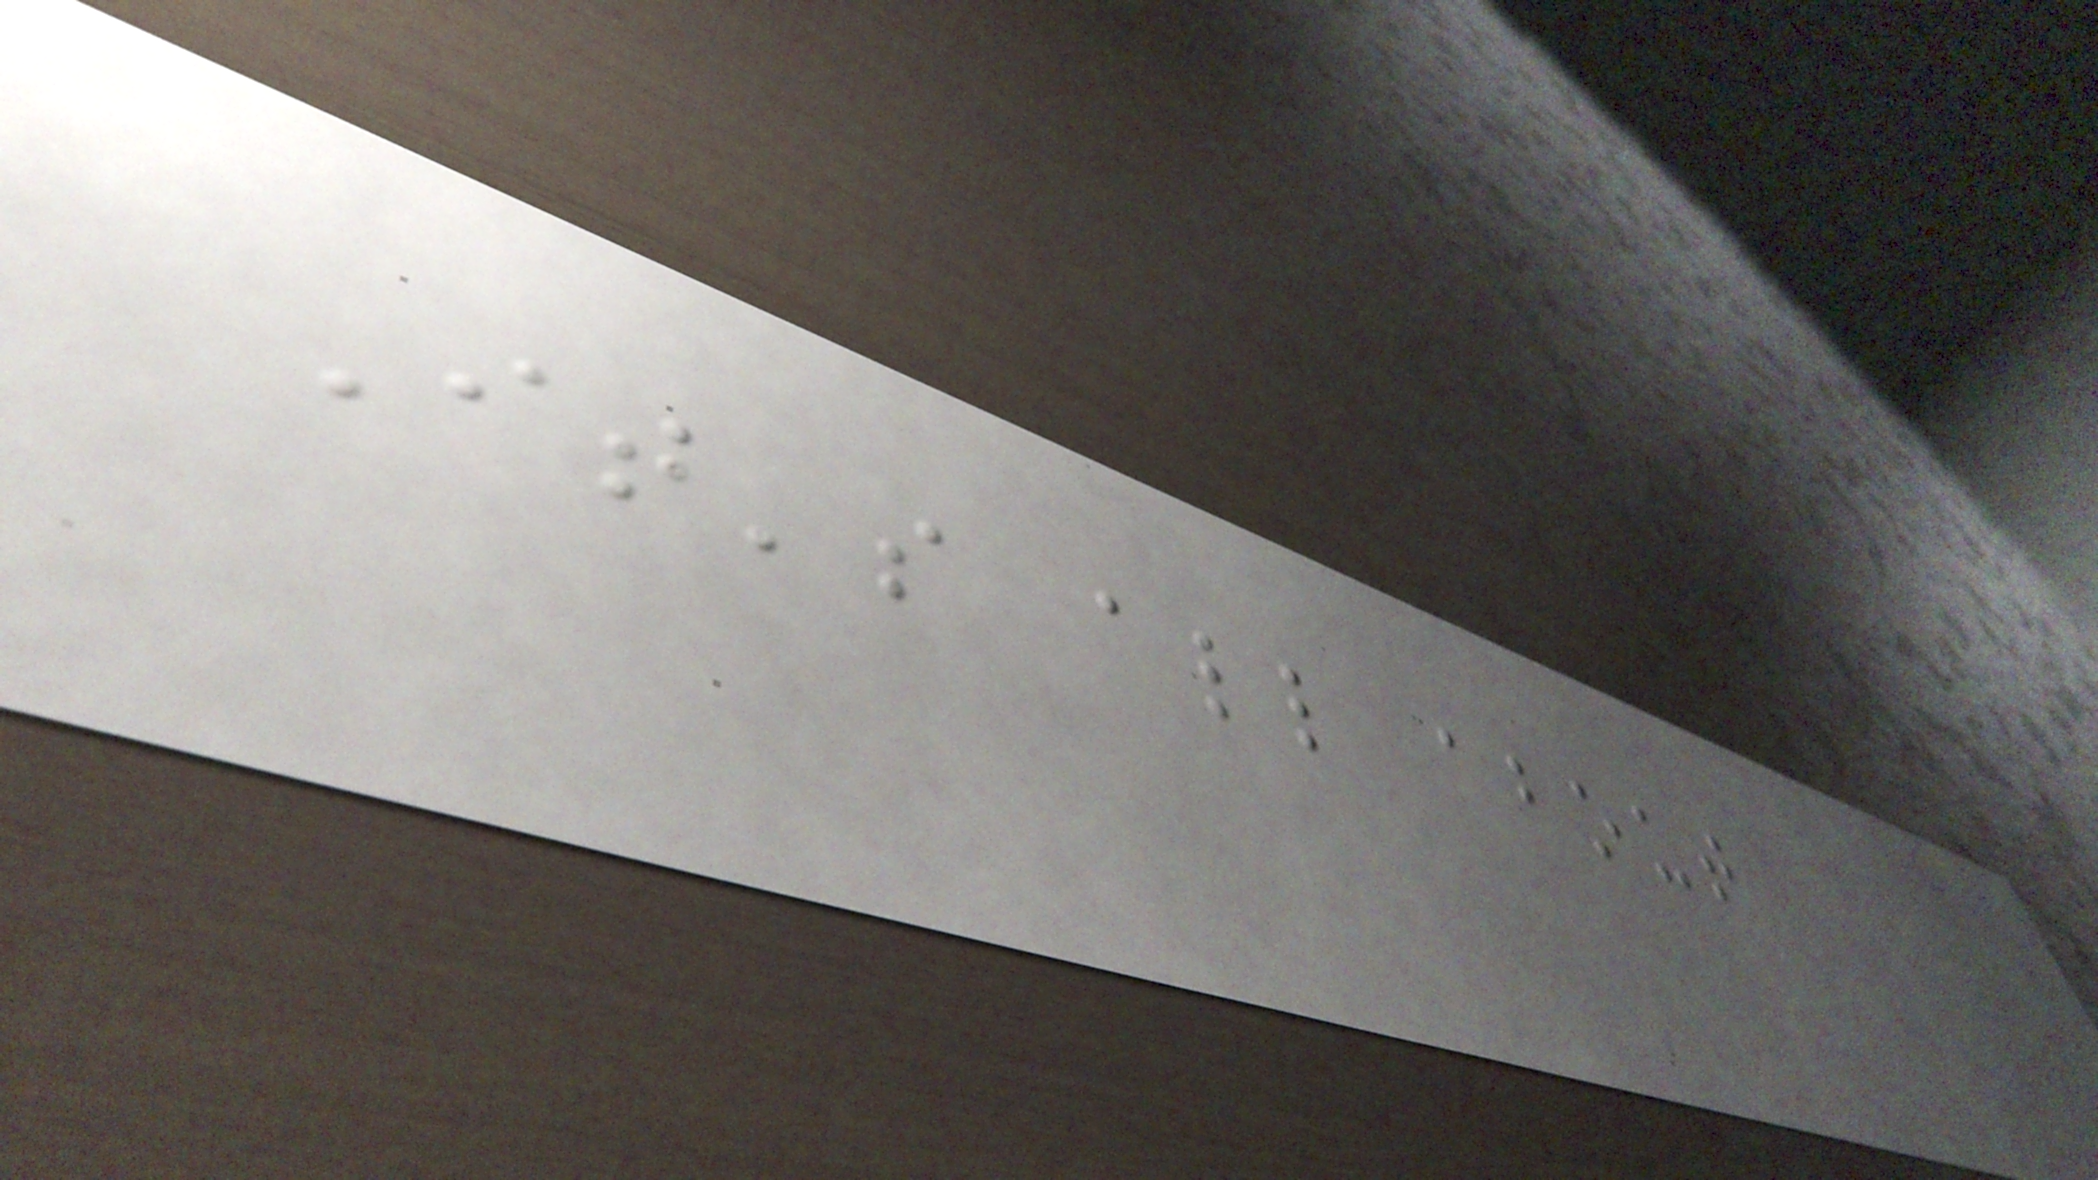It's all about
